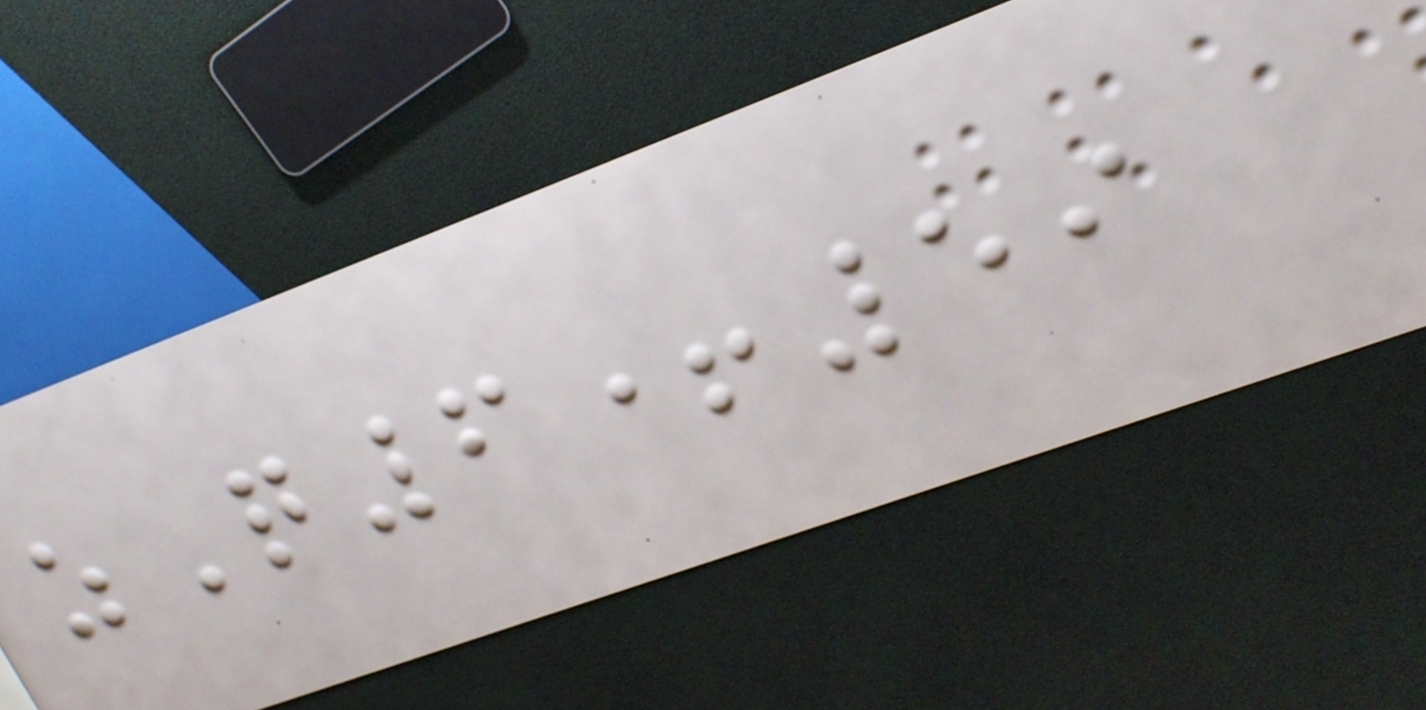zQ6+59
